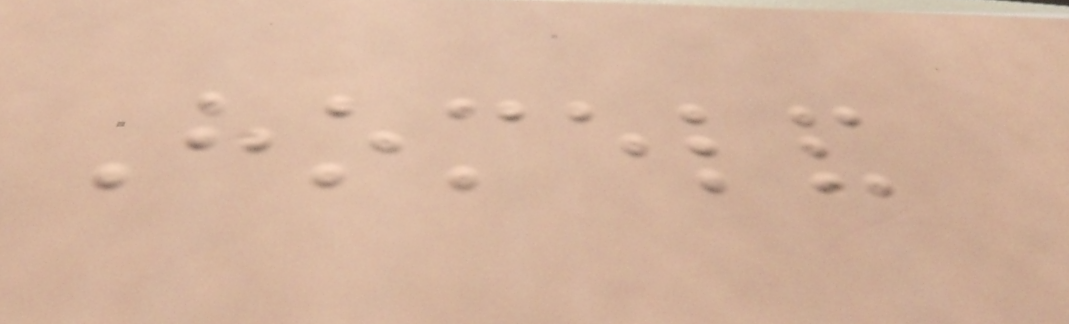Homeland
